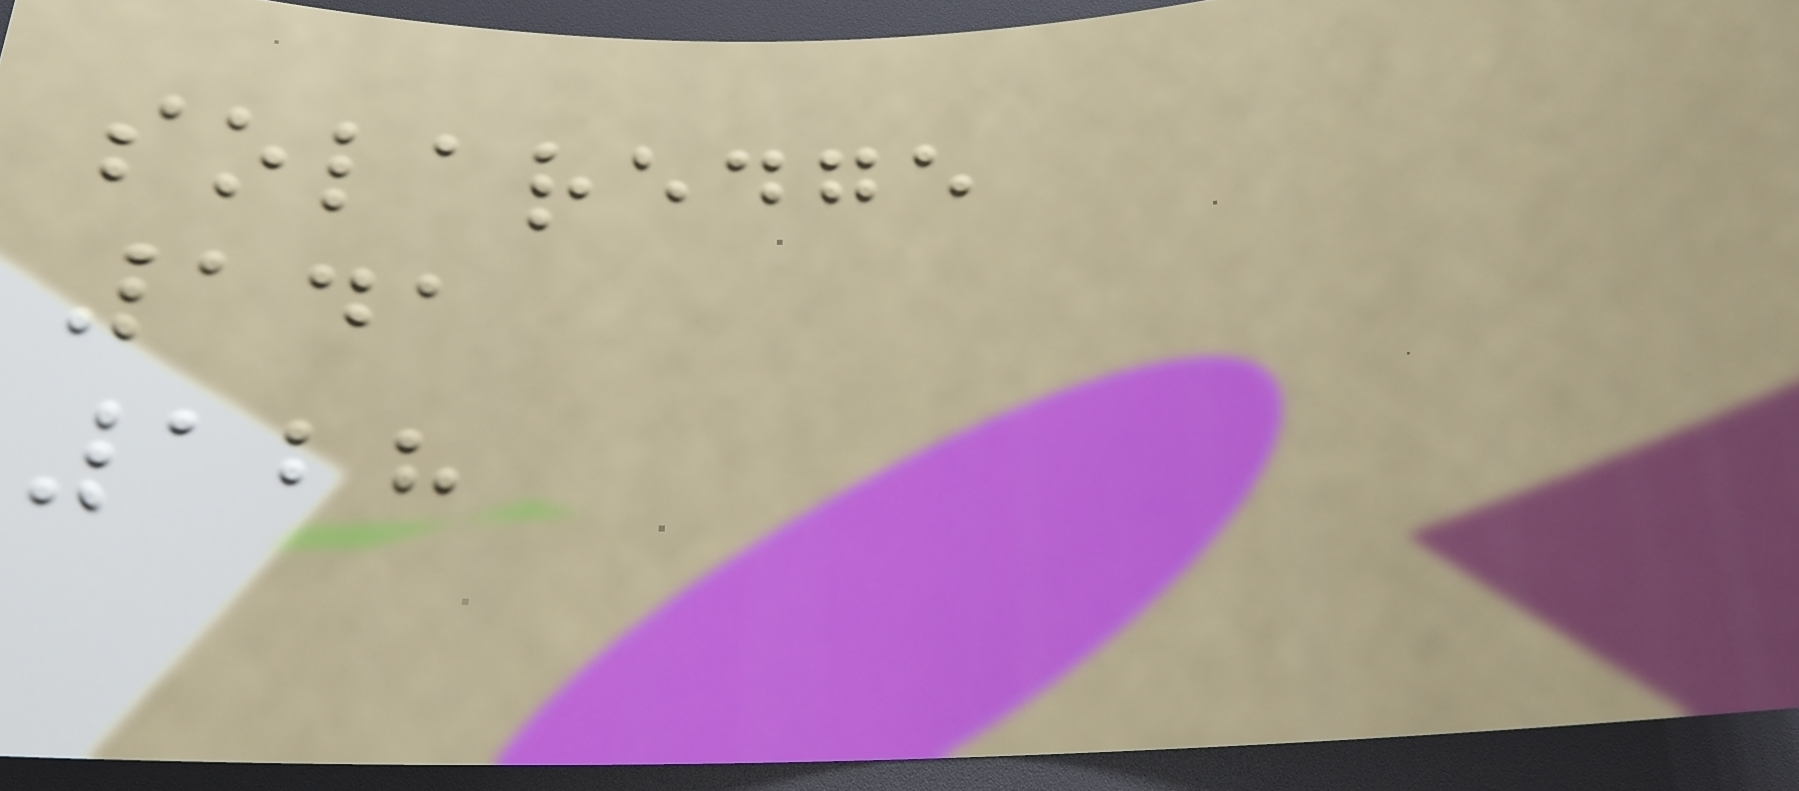solaredge
141
128
